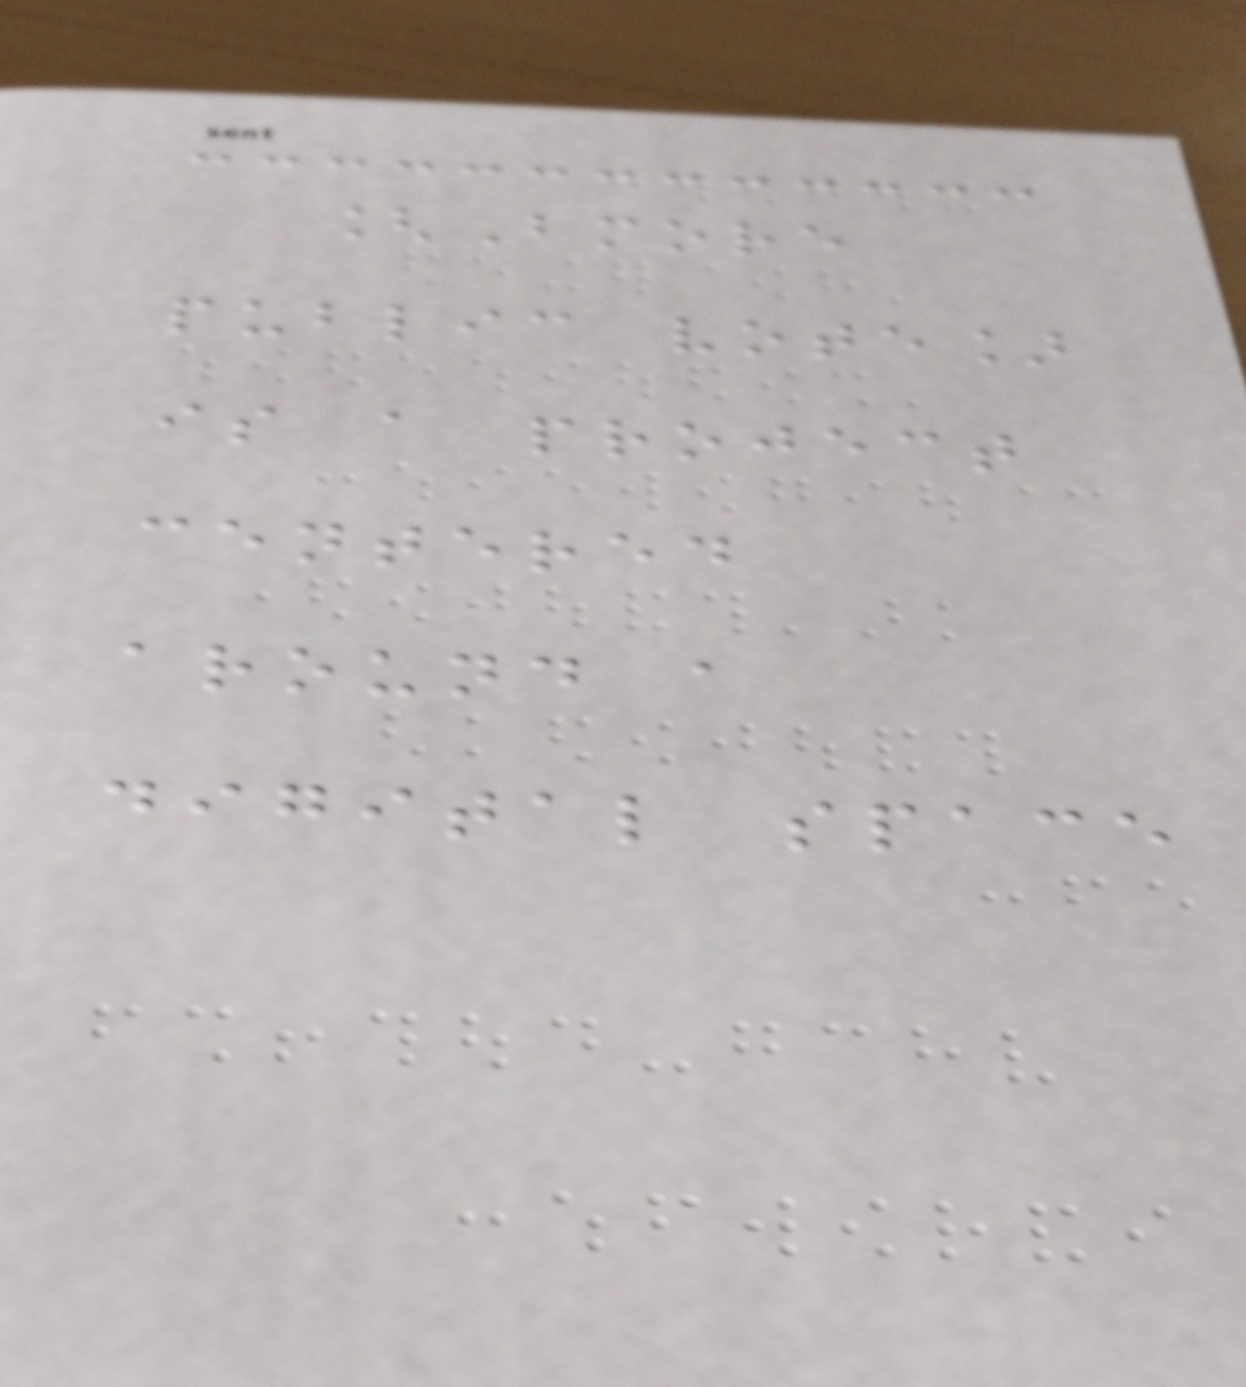[Bmore
public vote]
is a project
centered
around a
digital space
